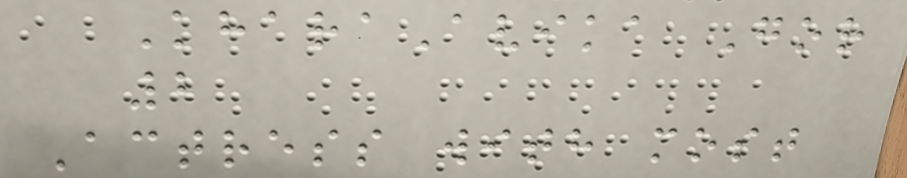KharaAvika Gor
2
Actress with most
